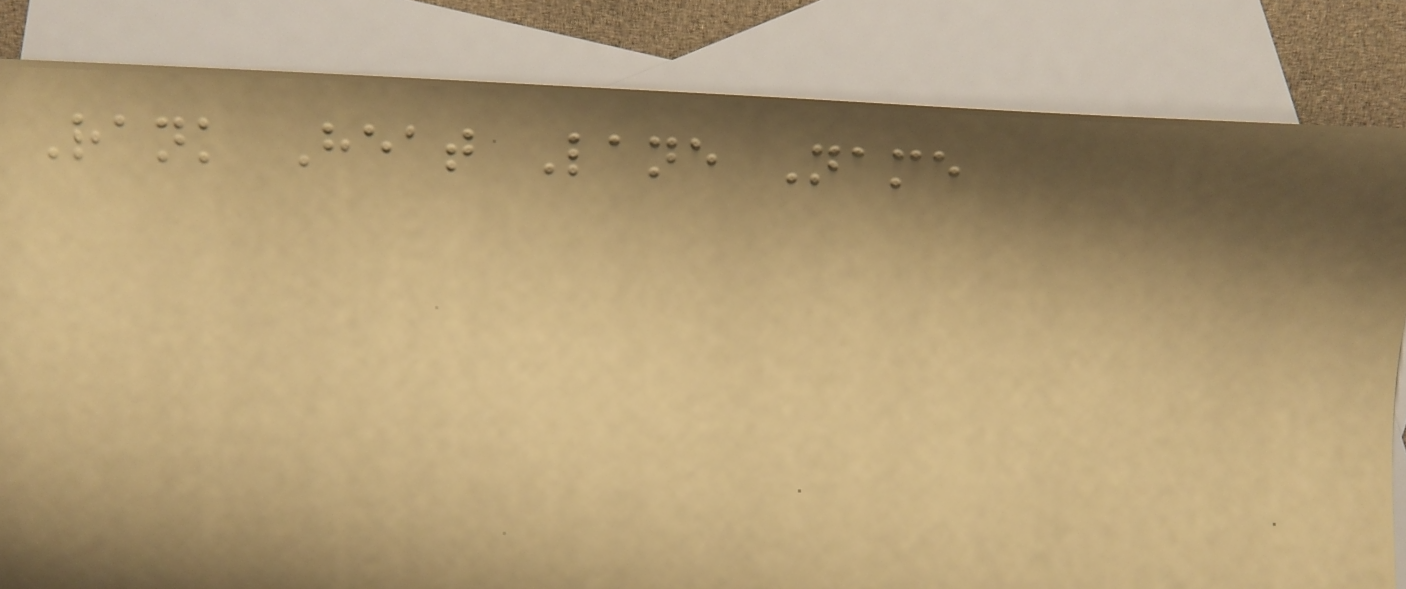Rank Heat Lane Name
